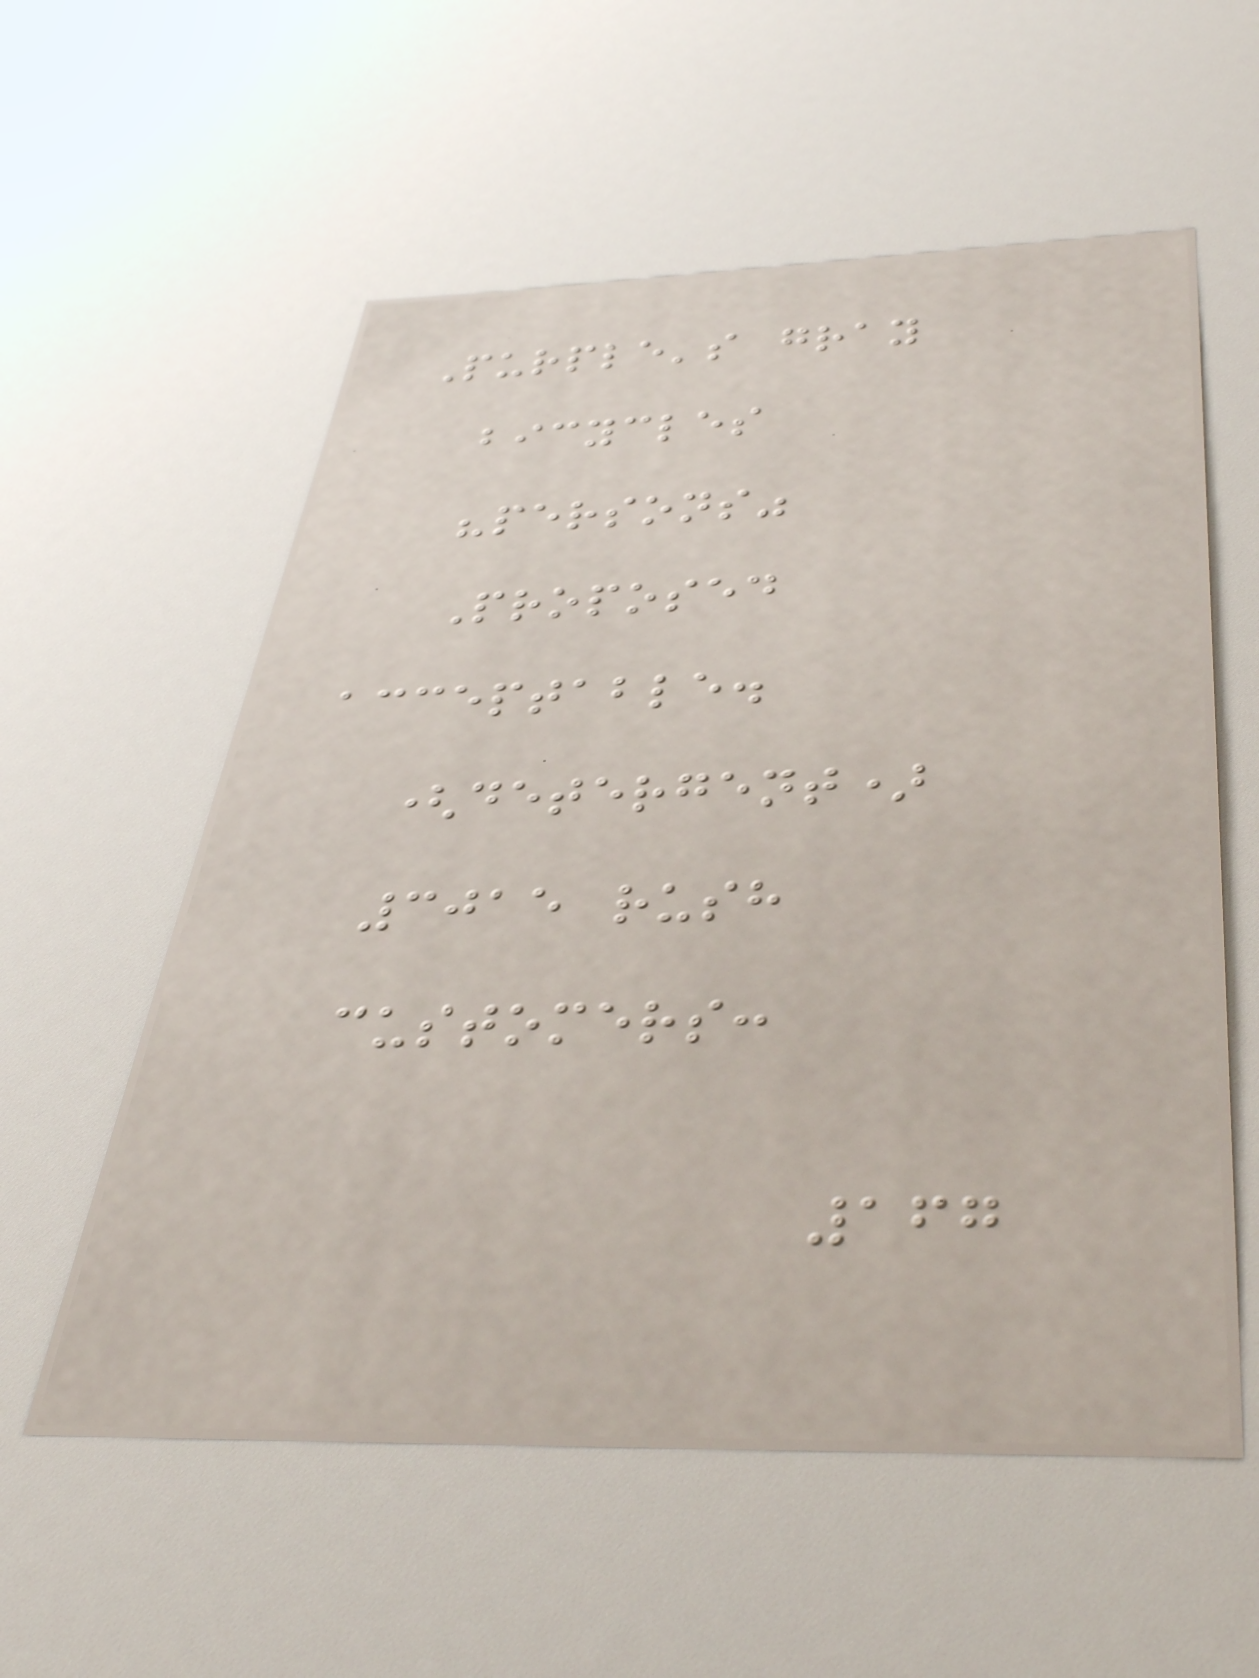Purple's gray
bicycles
"persons"
Proposed
acceptable.
(detergent)
3015 rush
customers:
167
